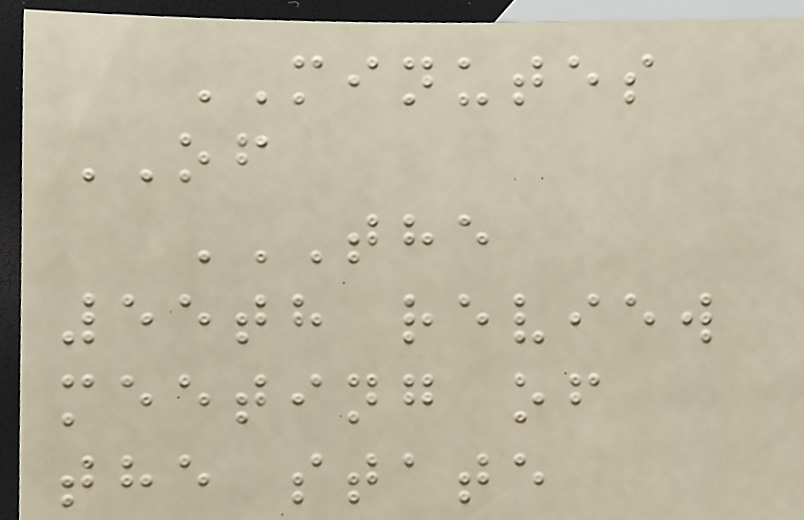MINUTES
OF
THE
55TH REVIEW
MEETING OF
THE STATE
